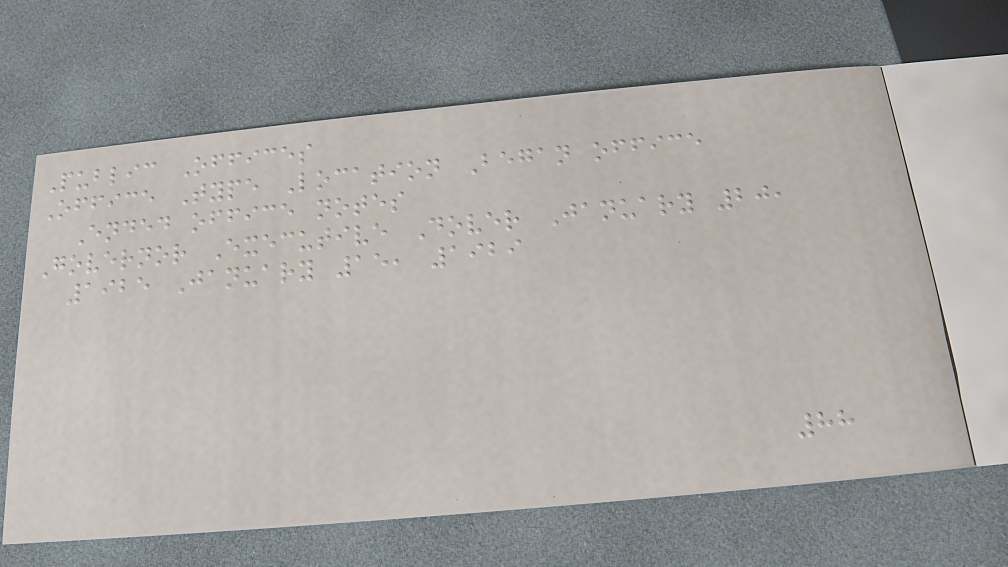Public Offices
Office Type Location Began office
Ended office notes
Governor Executive Dover January 20,
1925 January 15, 1929
88
